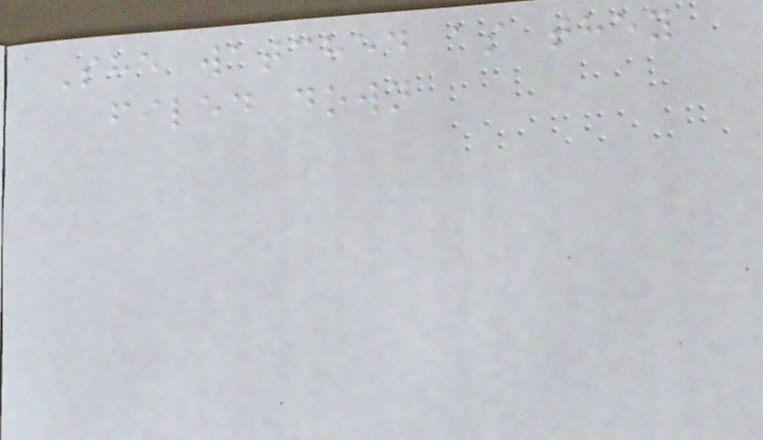She watched as they
filed down
